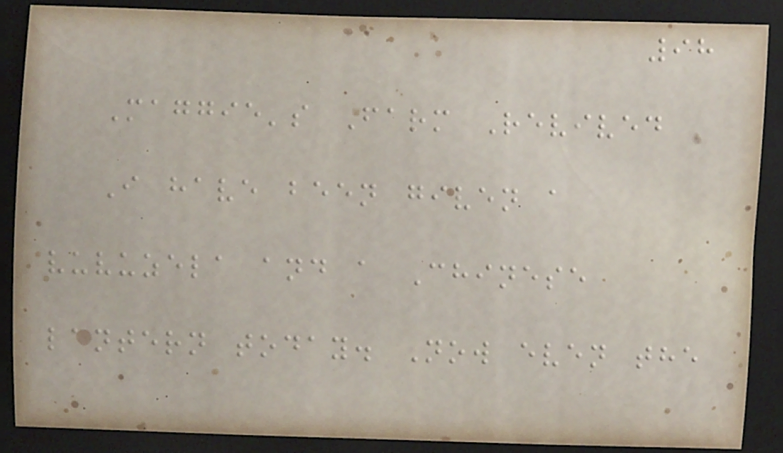98
Maggie's Farm Revived
I have been given a
vuvuzela and a Chinese
lantern today. Now even the
